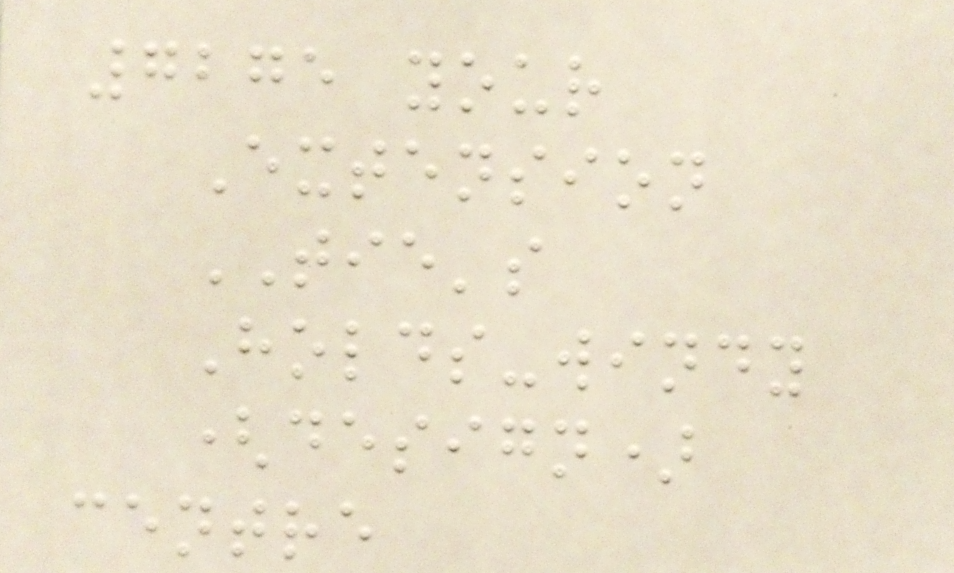7275 your
Extension
TIE's
Holds-windy
(design)
centre
